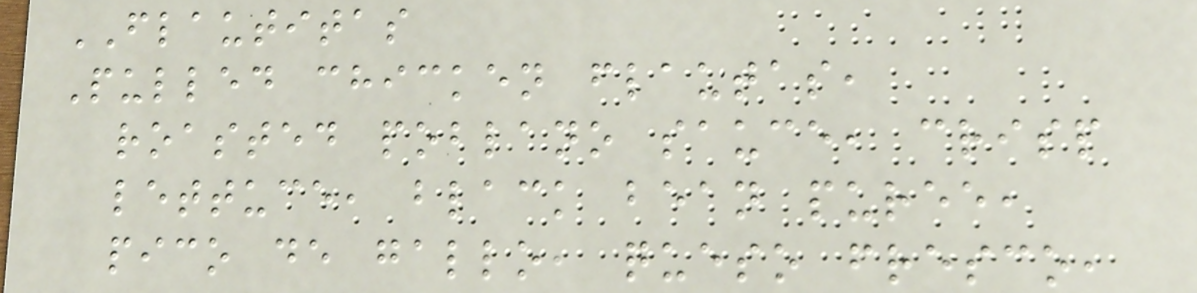FLAUTITAS
Pulled chicken flautas,
roasted poblano sauce, crisp
lettuce, black bean puree,
pico de gallo, queso fresco,
